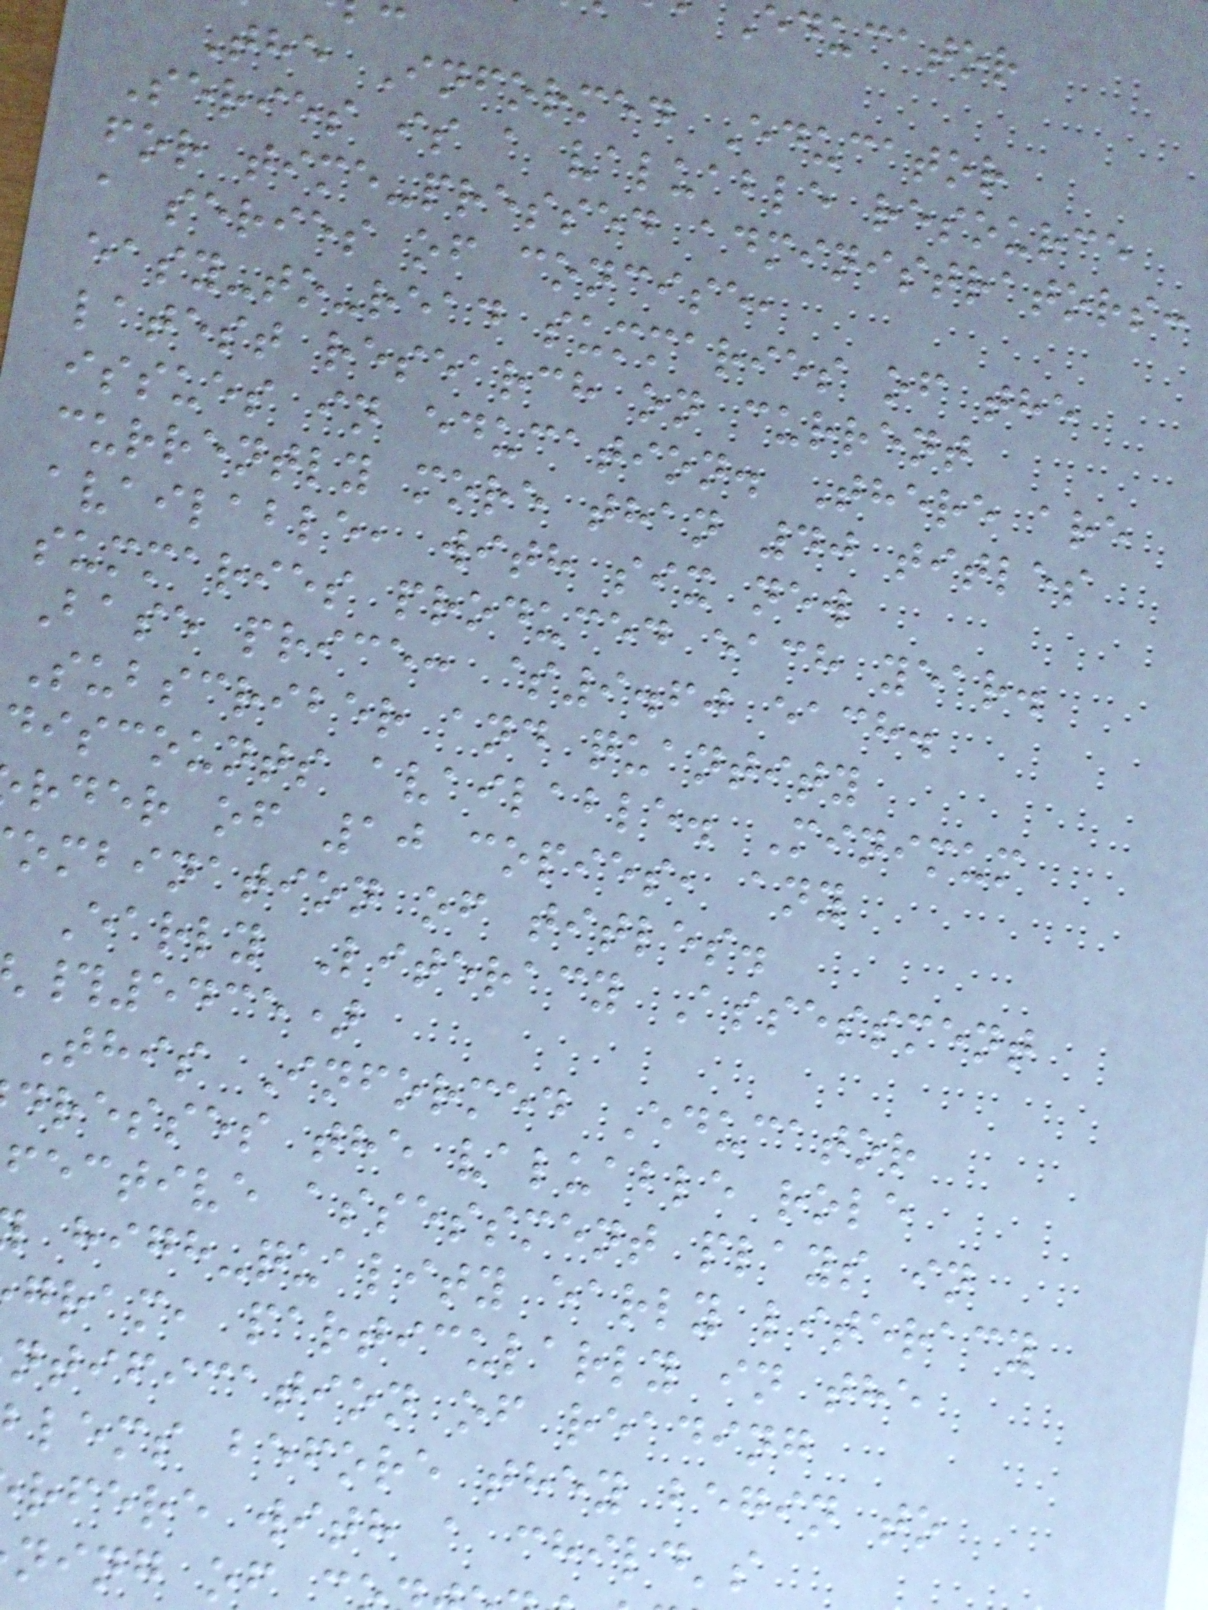educator
The Informed Educator
Series is a valuable resource
for time-pressed administrators:
a series of concise,
easy-to-read summaries of the
latest research on current
issues in education. There are
currently more than 40 titles
available, with six new
summaries produced each year.
Base price: $9.60 each.
Subscriber and quantity
discounts available. Minimum
rder of 10 copies, any
ombination of titles.
Early Literacy Assessment
#5435)
This Informed Educator
dresses the valuable role
fective assessment plays in
high-quality early literacy
gram, particularly in the
ntification of reading
lems before they begin to
rfere with a child's
